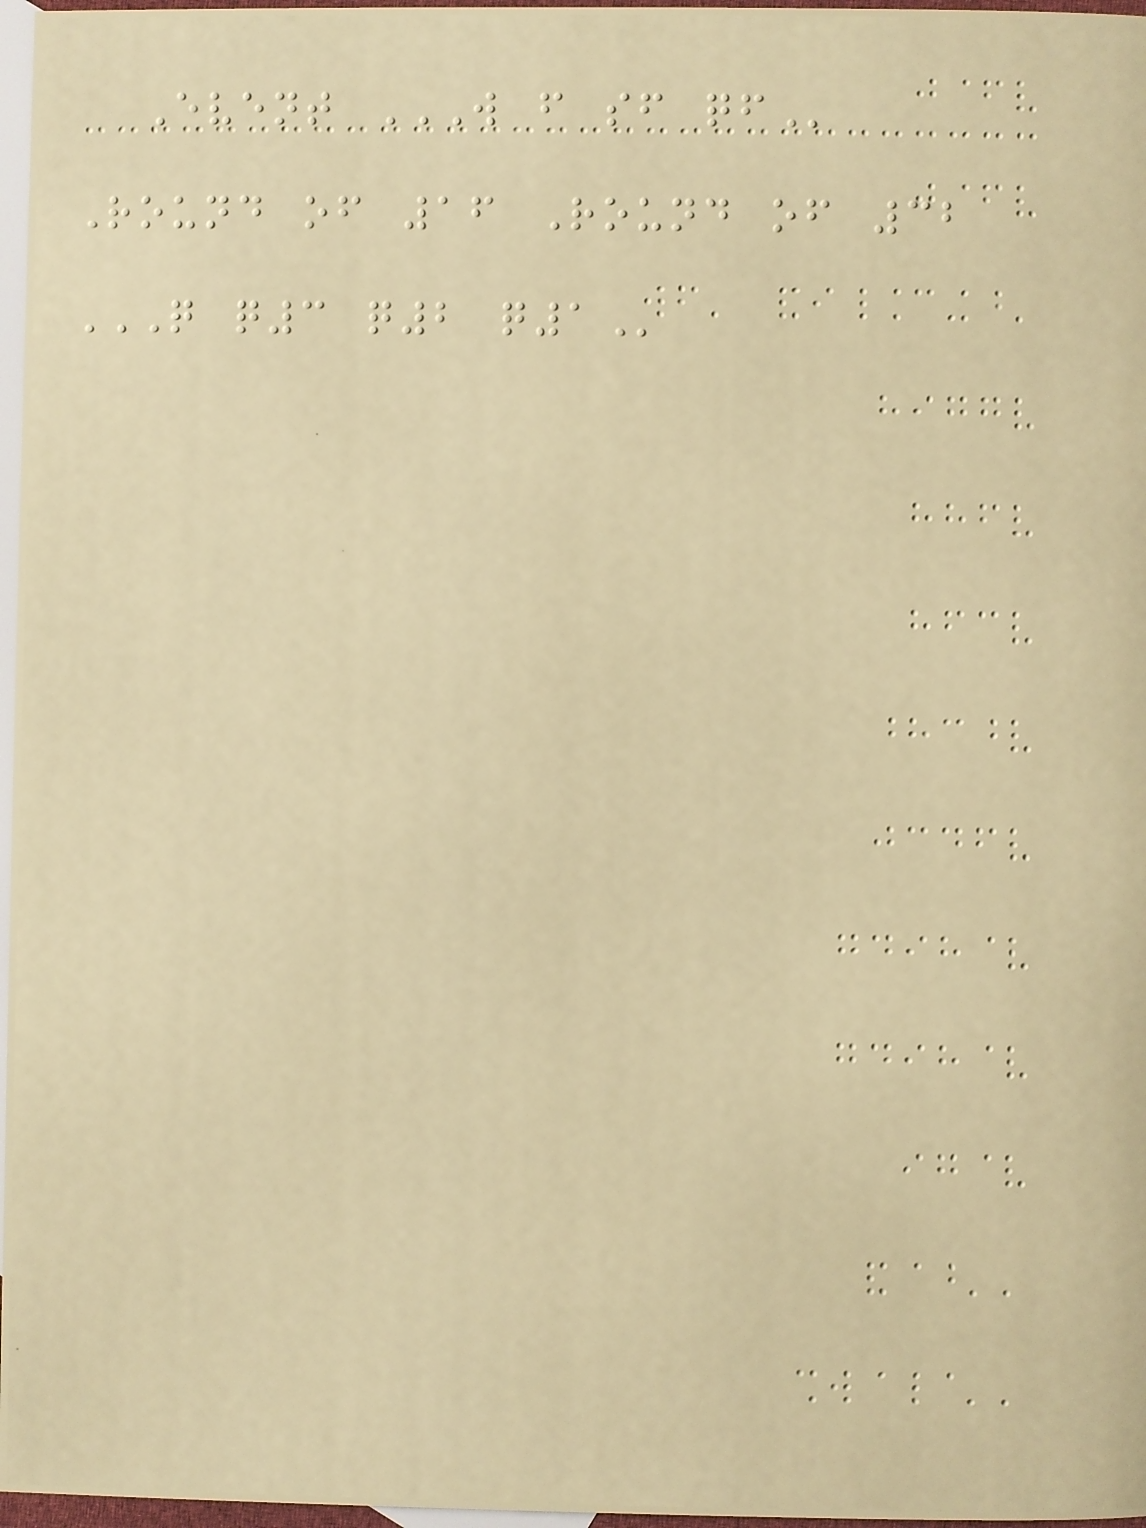Event W F SF QF
Round of 16 Round of 32
Q Q3 Q2 Q1
